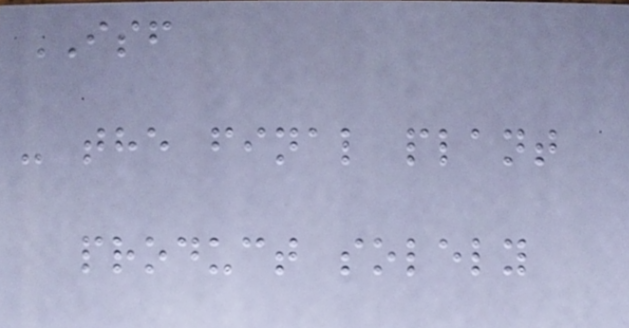ISF
- the final plant
product solely
